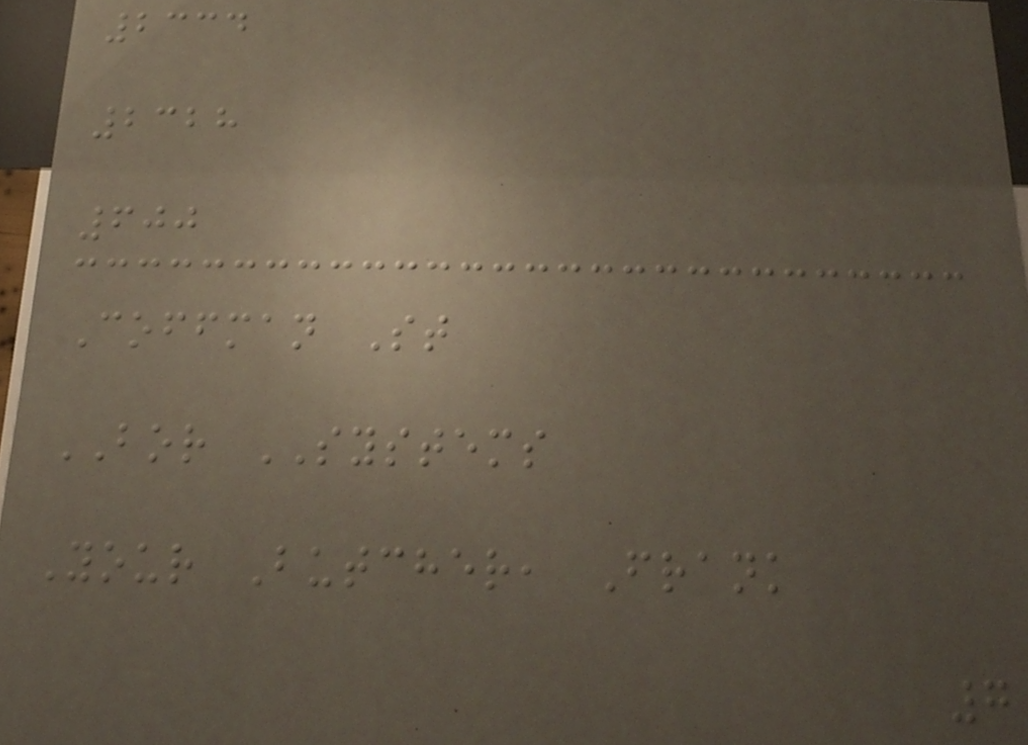2334
2328
600
Coffman St
BOR SYSTEMS
Your Butcher, Frank
7
